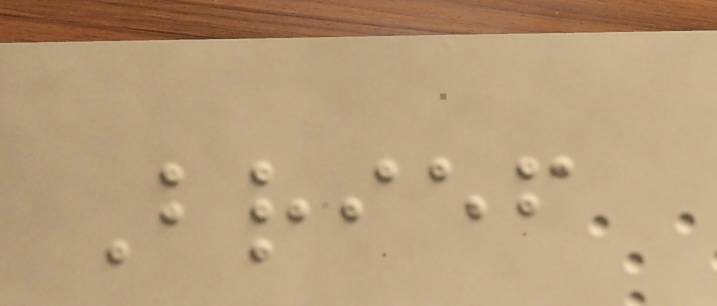Brief
